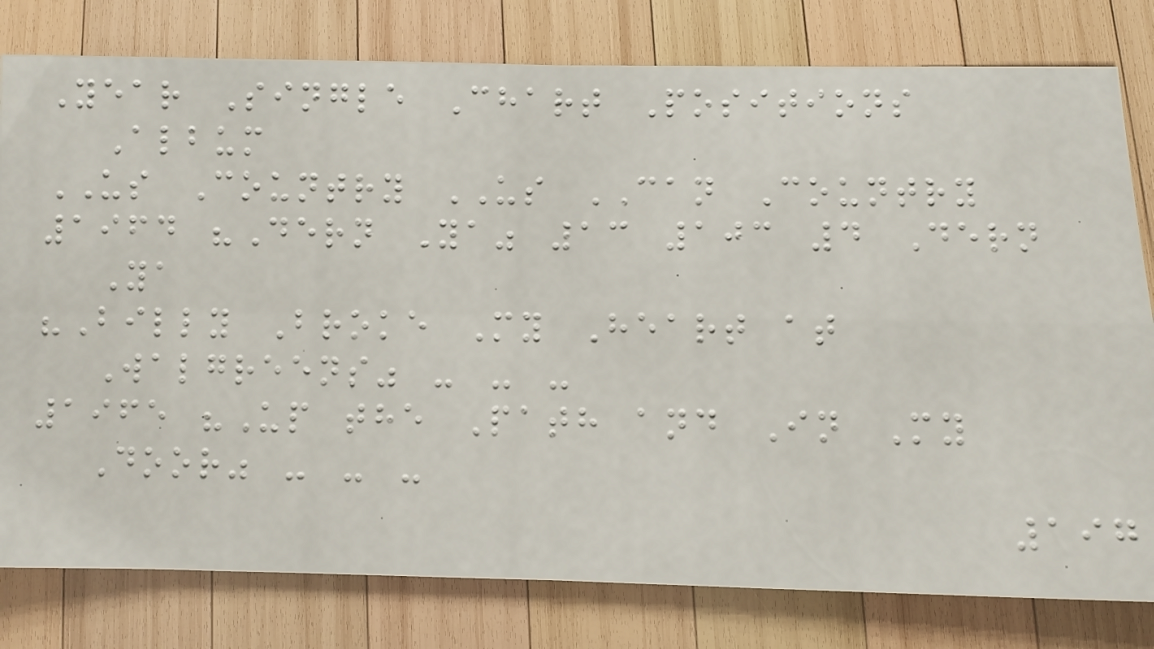Year Single Chart Positions
Album
US Country US CAN Country
1964 "Dern Ya" 13 103 4 Dern
Ya
"Billy Broke My Heart at
Walgreens" - - -
1965 "Up the Path and In My
Door" - - -
197
